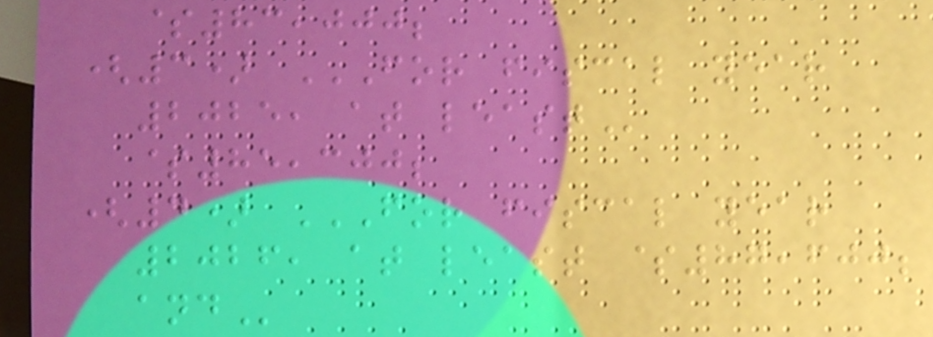$83,000;
(3) FOR FISCAL YEAR
2025, AT LEAST
$85,300;
(4) FOR FISCAL YEAR
2026, AT LEAST $87,600;
AND
